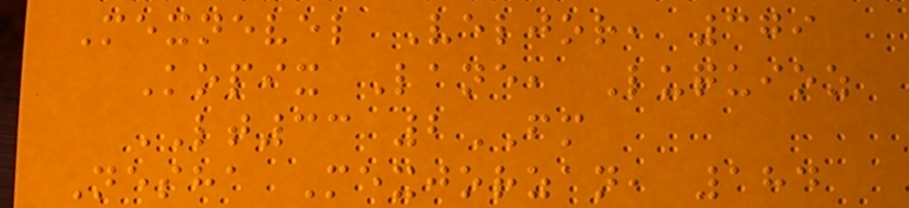Mexnevel Veljor, 379
Kopix Lane, Luquioz
LT33 2FM
Nesha Mexjorzan, 184
